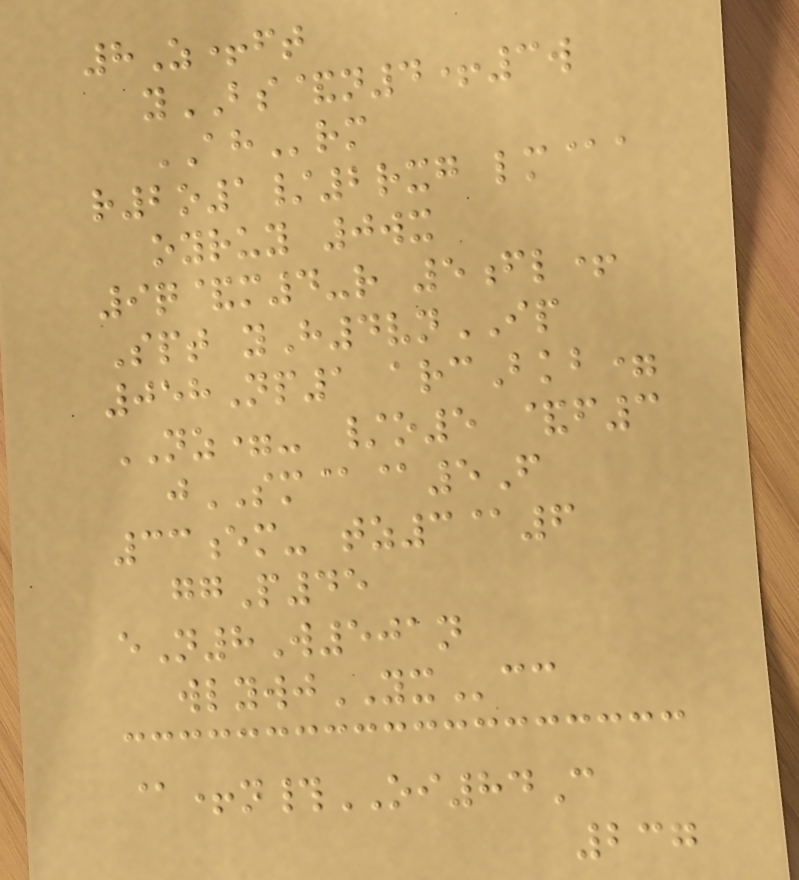8Z+ft
yBS&n4+3w
AHrm
r2o1/2rxg lm@a
oyruy 0wx
9q&m4-r 5fl+
Spt yH4vnIP
058Np1 arcBkb=
NZ=- /o5 &f3
jSM@@5F
33em- tz3@6
ggP45
eN8W501n
wlywjYXcc
@+n#OI84C
237
